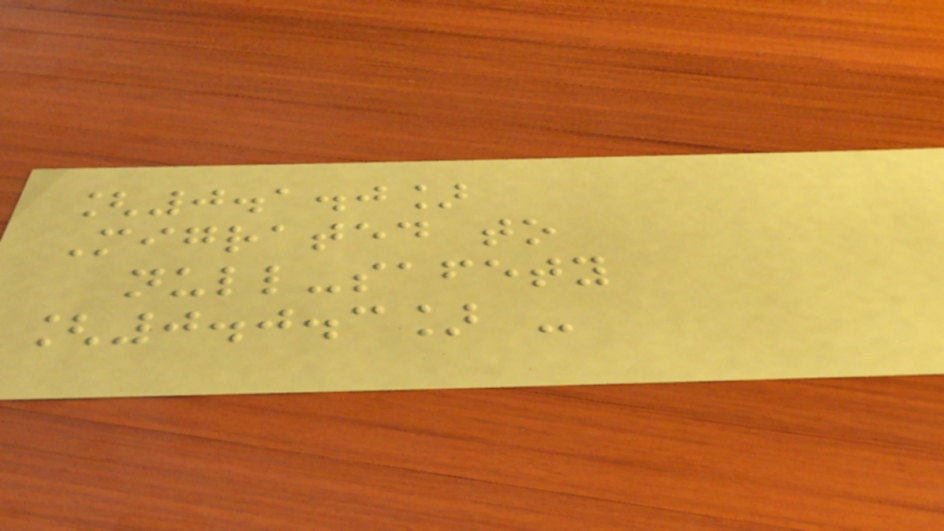[0.1.0]
Migrated to
null-safety
[0.0.3] -
